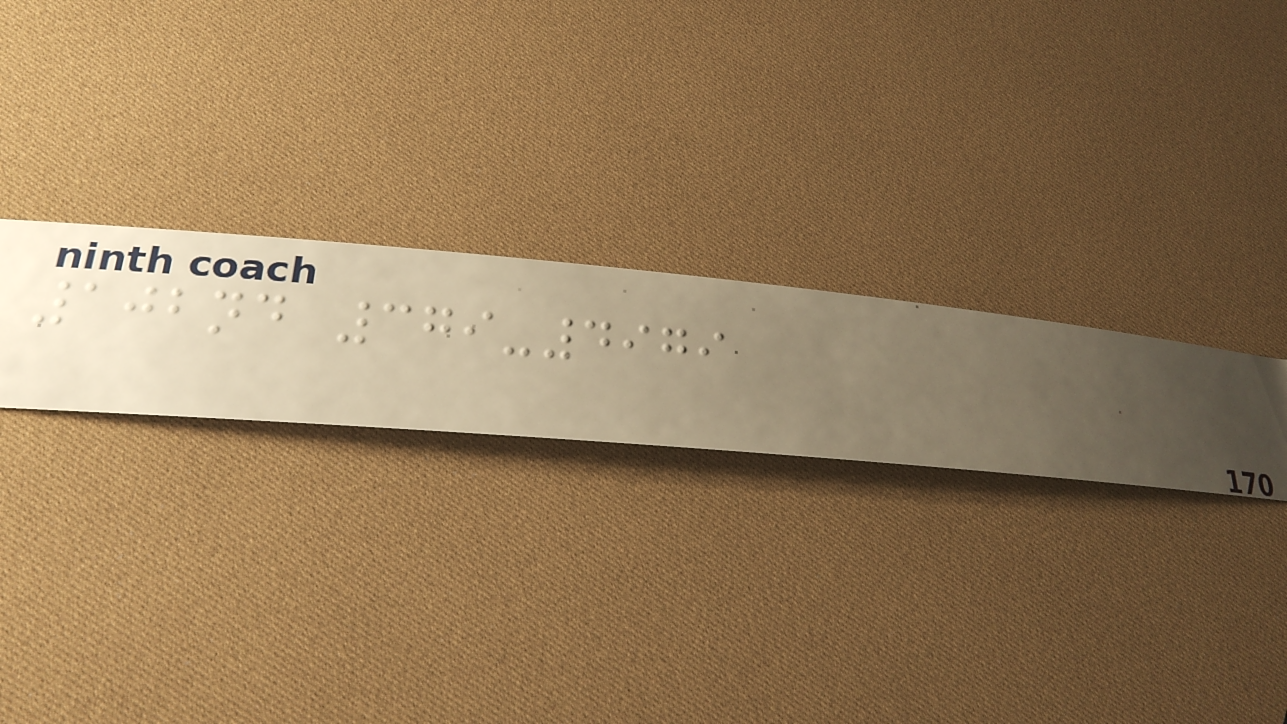102nd 379-4979
